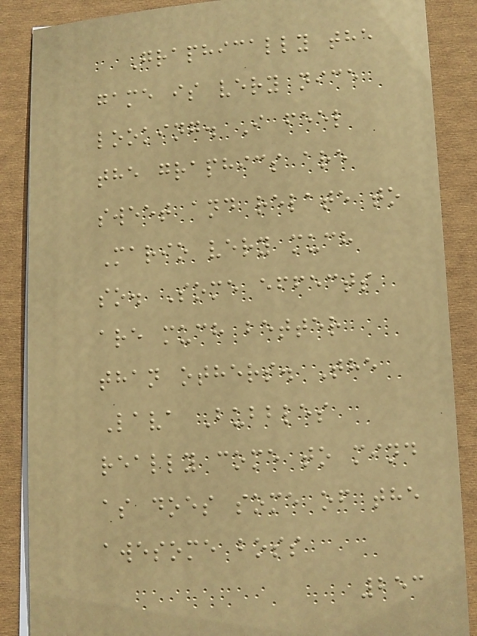Graphically the
game is very nice
looking. I feel
the graphics are
sweet and relate to
Mario very much
so. Some effects
are much better
than others. The
Lava Bubbles
really come to mind
as does some of the
awesome boss
253
